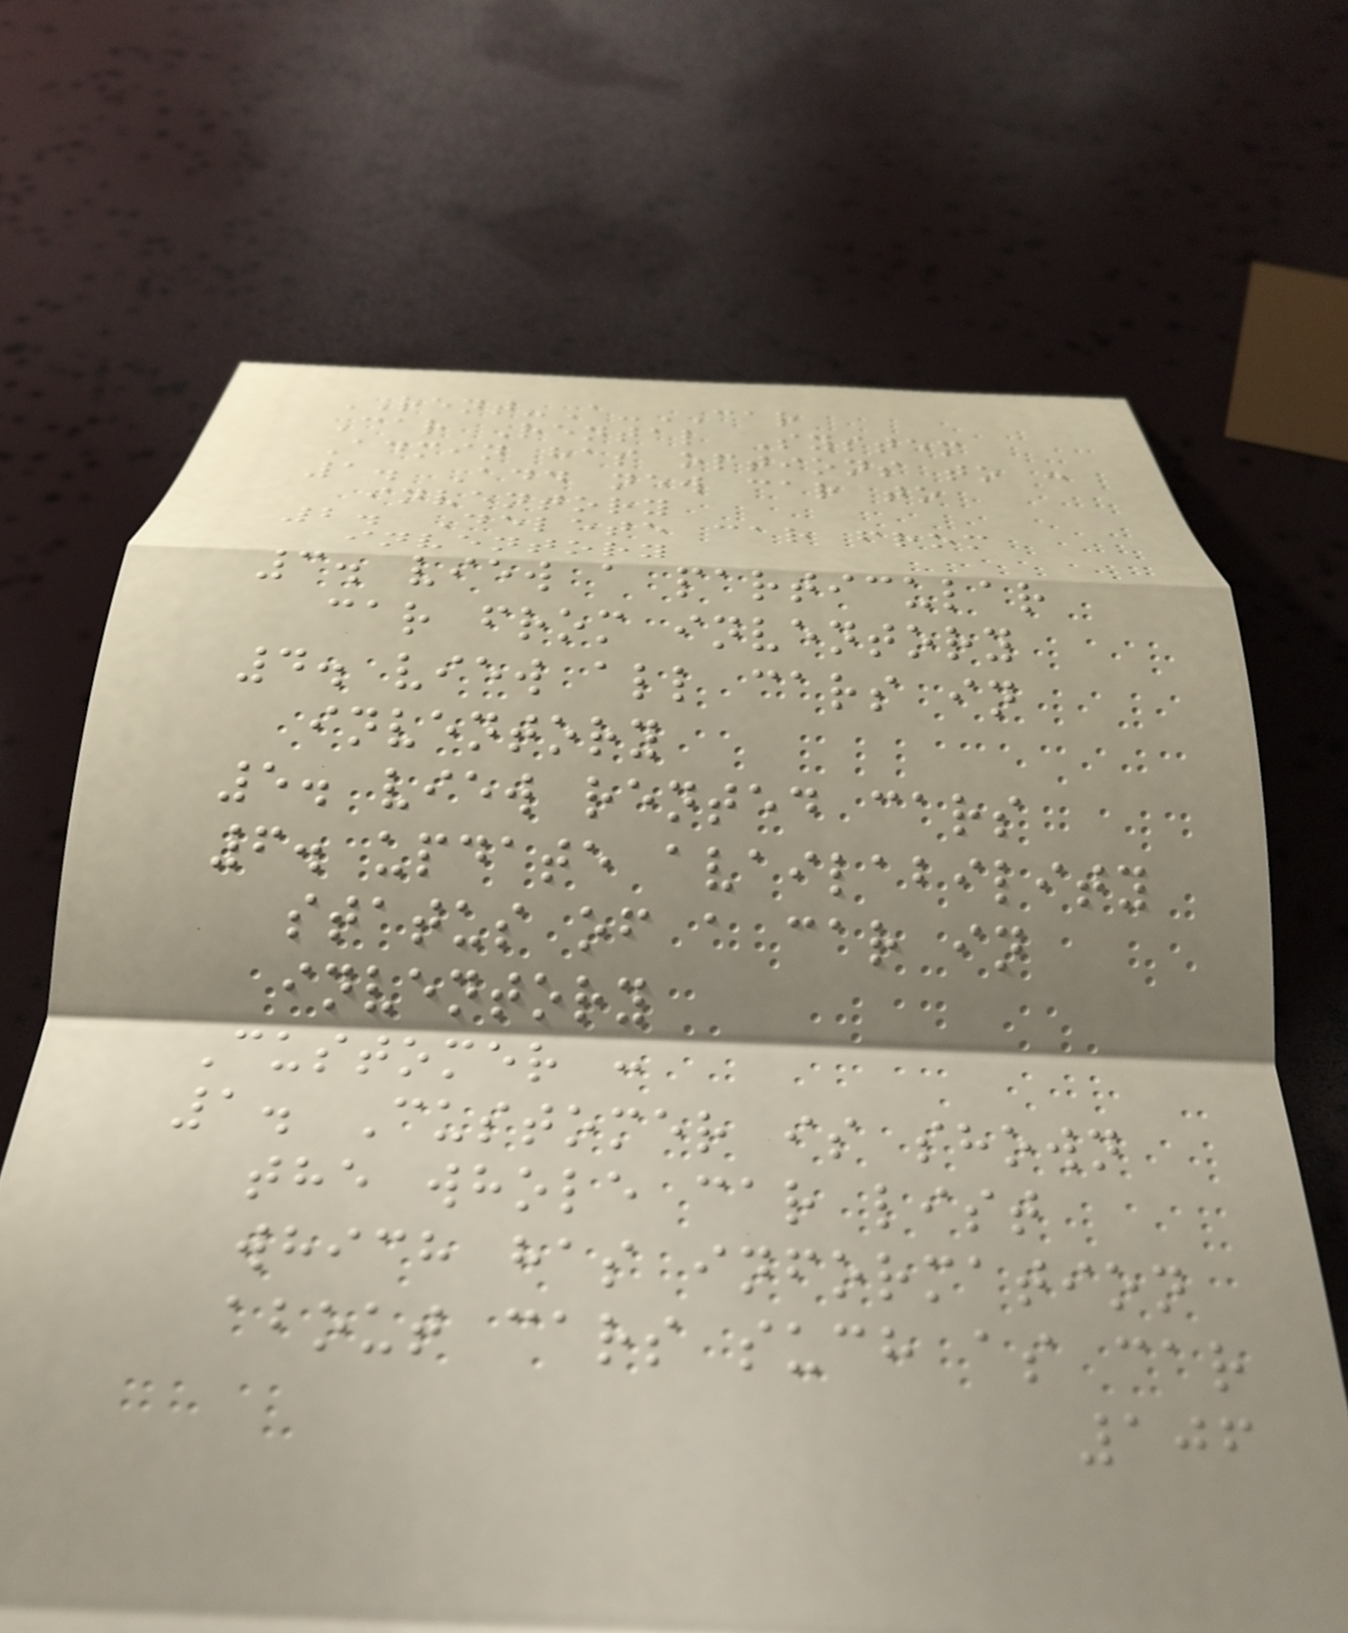RENT-A-CAR
Car Rental System
Admin has options to :
1. Add new car to
inventory
2. Delete car from
inventory
3. view a particular
car from inventory
4. view all cars in
inventory
5. view rented cars
6. update availability
status of a car in
inventory
Customer :
1. Customer is shown
the whole car list
which has information
about cars such as car
106
